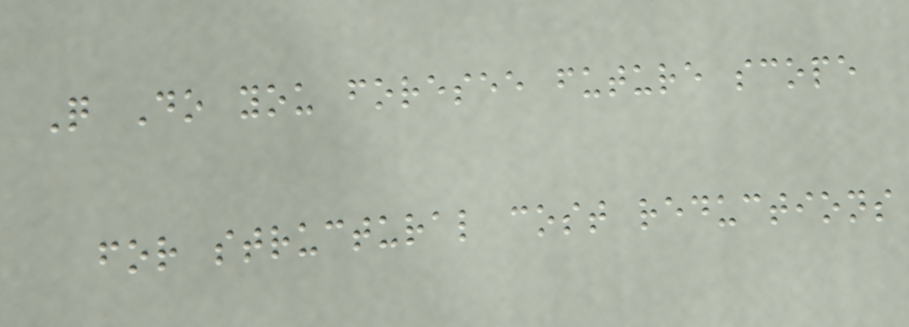Q Do you foresee future scope
for structural cost reductions
